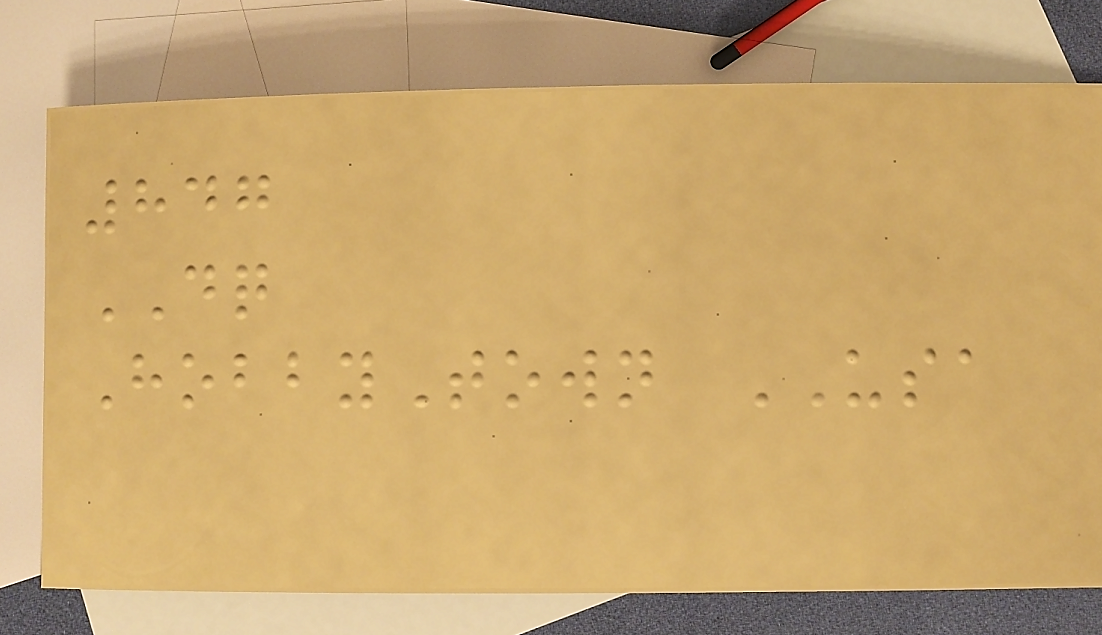847
DQ
HobbyTown USA
